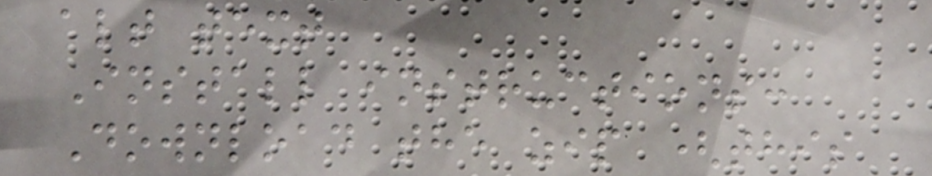alt text
Install instructions:
Download the zip (this
